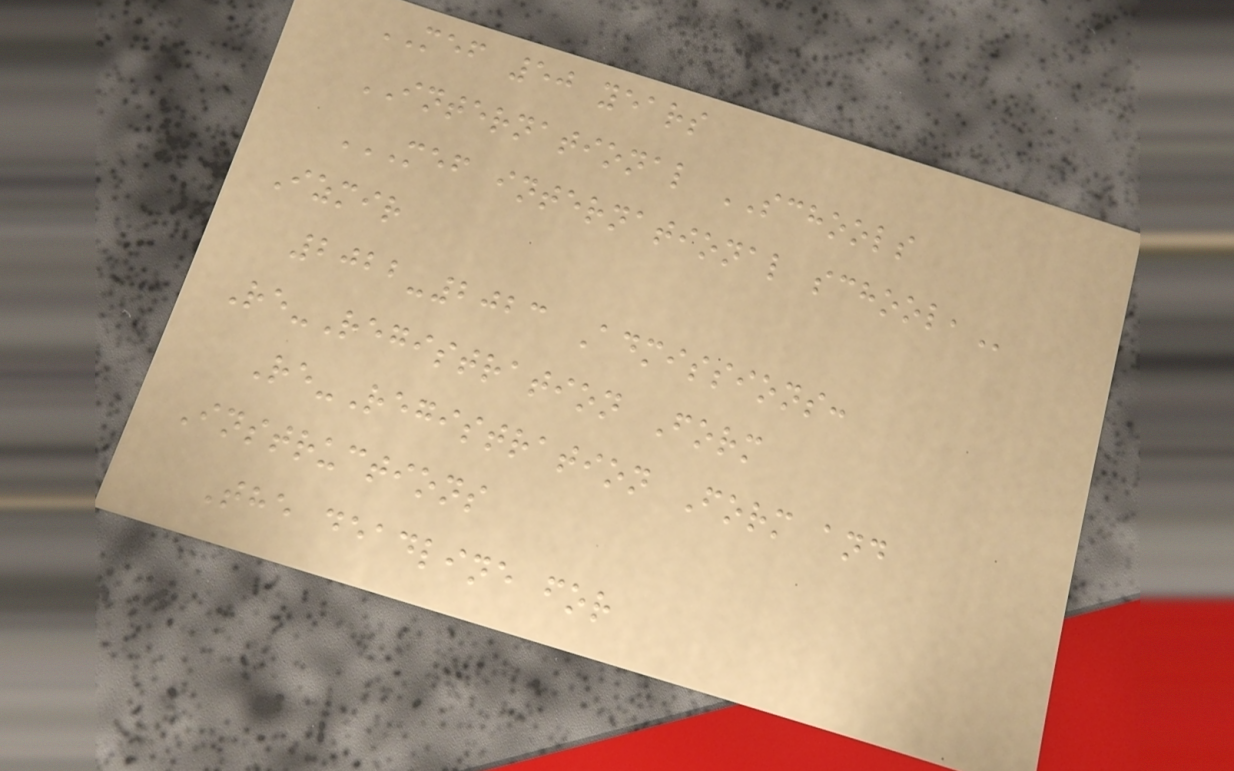MEF 50 years
INTERNATIONAL SCHOOLS
MEF INTERNATIONAL SCHOOL,
Izmir
2022-2023 Admissions:
Re-Registration Form
Re-Registration Form and
Instructions
The deadline for
